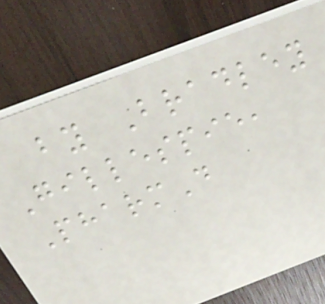by Bradley
Gillespie,
PharmD
